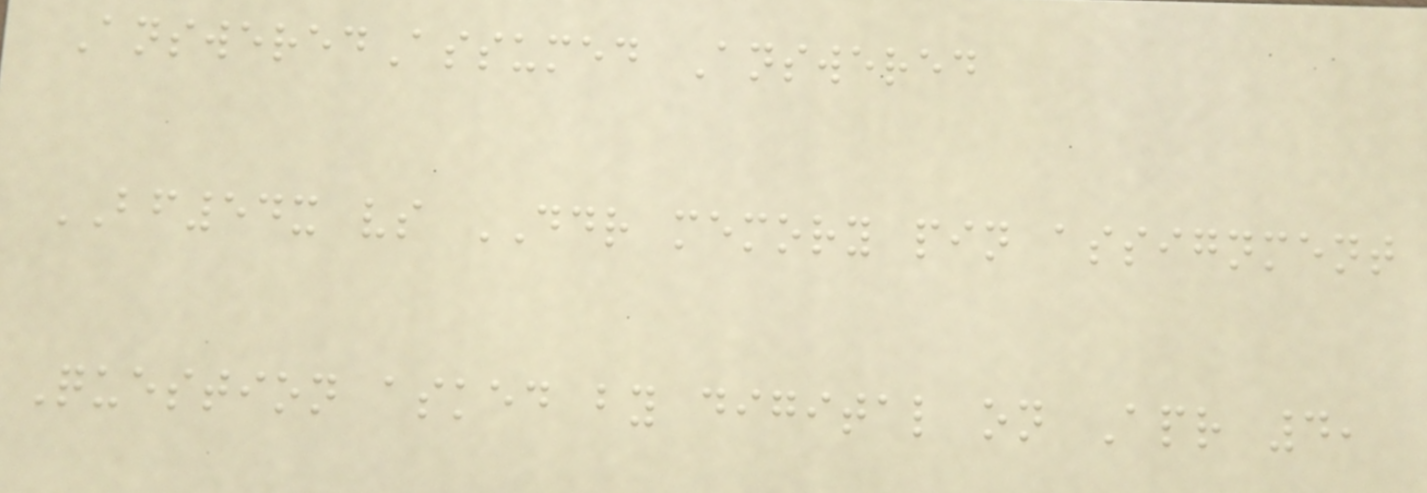AnsweredAssumed Answered
BF54x vs DDR memory pin assignment
Question asked by digital on Apr 4,
